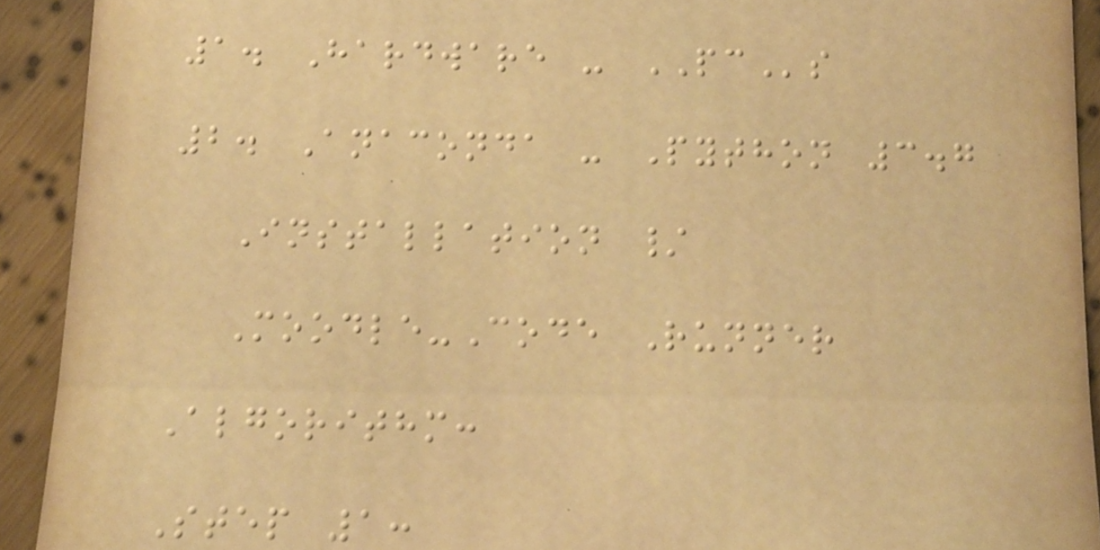1. Hardware - PCs
2. Anaconda - Python 3.7
Installation /
Moodle-Code Runner
Algorithm:
Step 1:
